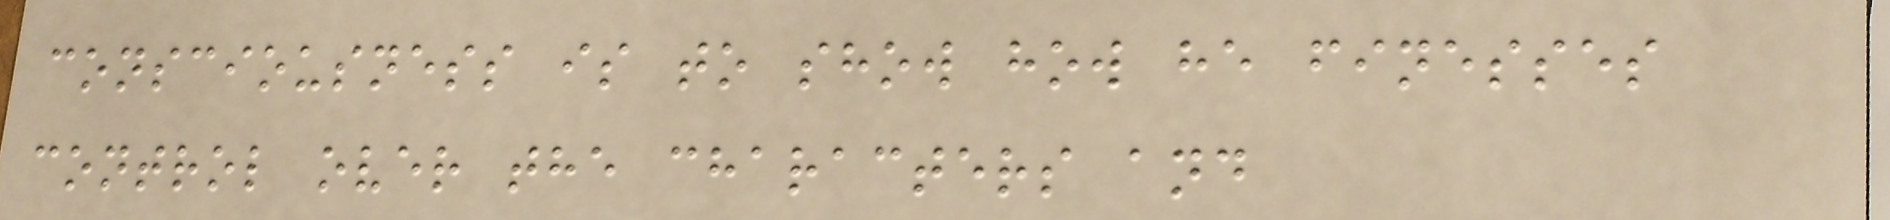consciousness is to show how he finesses
control over the characters and
